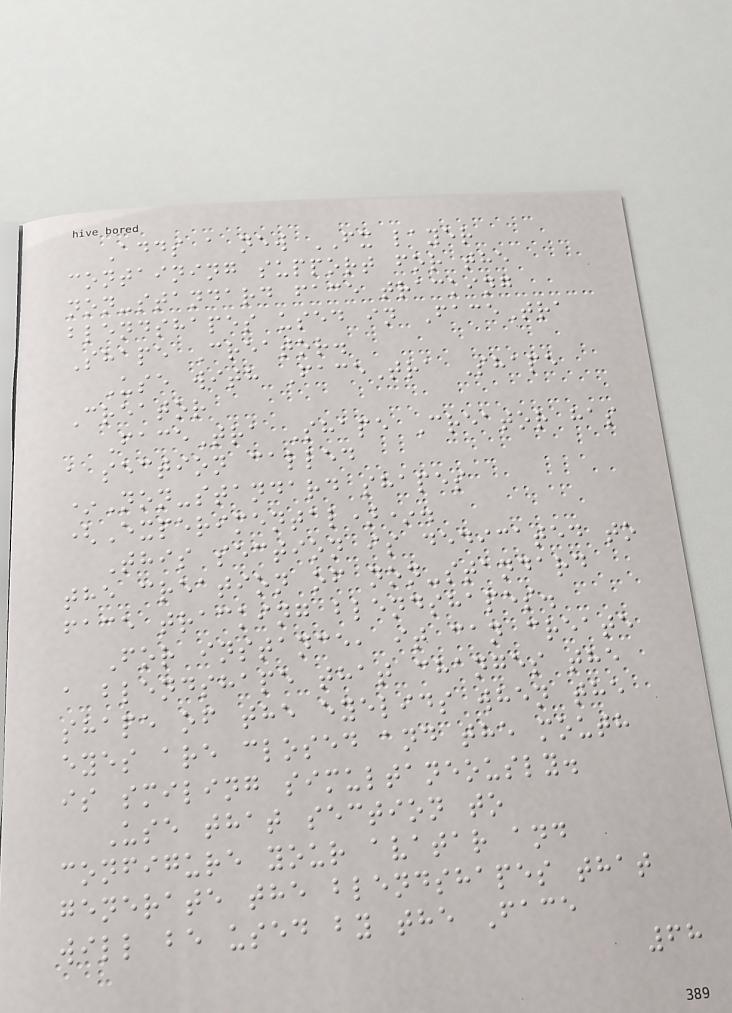Adds a new FX layer
containing support for the
non-standard face tracking
blendshapes used in FaceTra
Shape Creator.
Use with FaceTra Shape
Creator
FaceTra Shape Creator has
a section called
*Non-standard shapes
(Experimental)*.
This section is dedicated to
the creation of non-standard
face tracking blendshapes.
For instance, it can create
a blendshape that changes the
shape of the eyelids when the
eyes are closed and the mouth
is smiling simultaneously.
Use that section to
configure your avatar and
generate the blendshapes that
will be used by the Face
68
